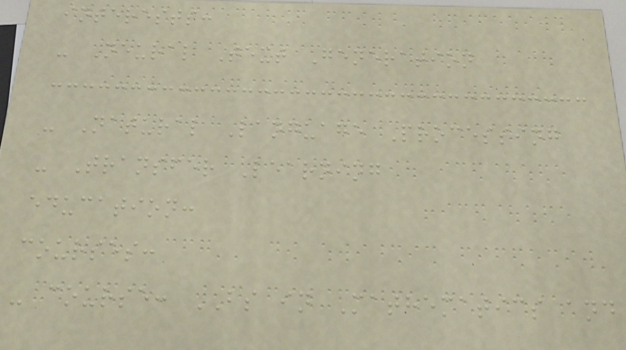interests:
- Neural Text Generation
- Natural Language Processing
- Transfer Learning
education:
courses:
- course: BS in Mathematics and
